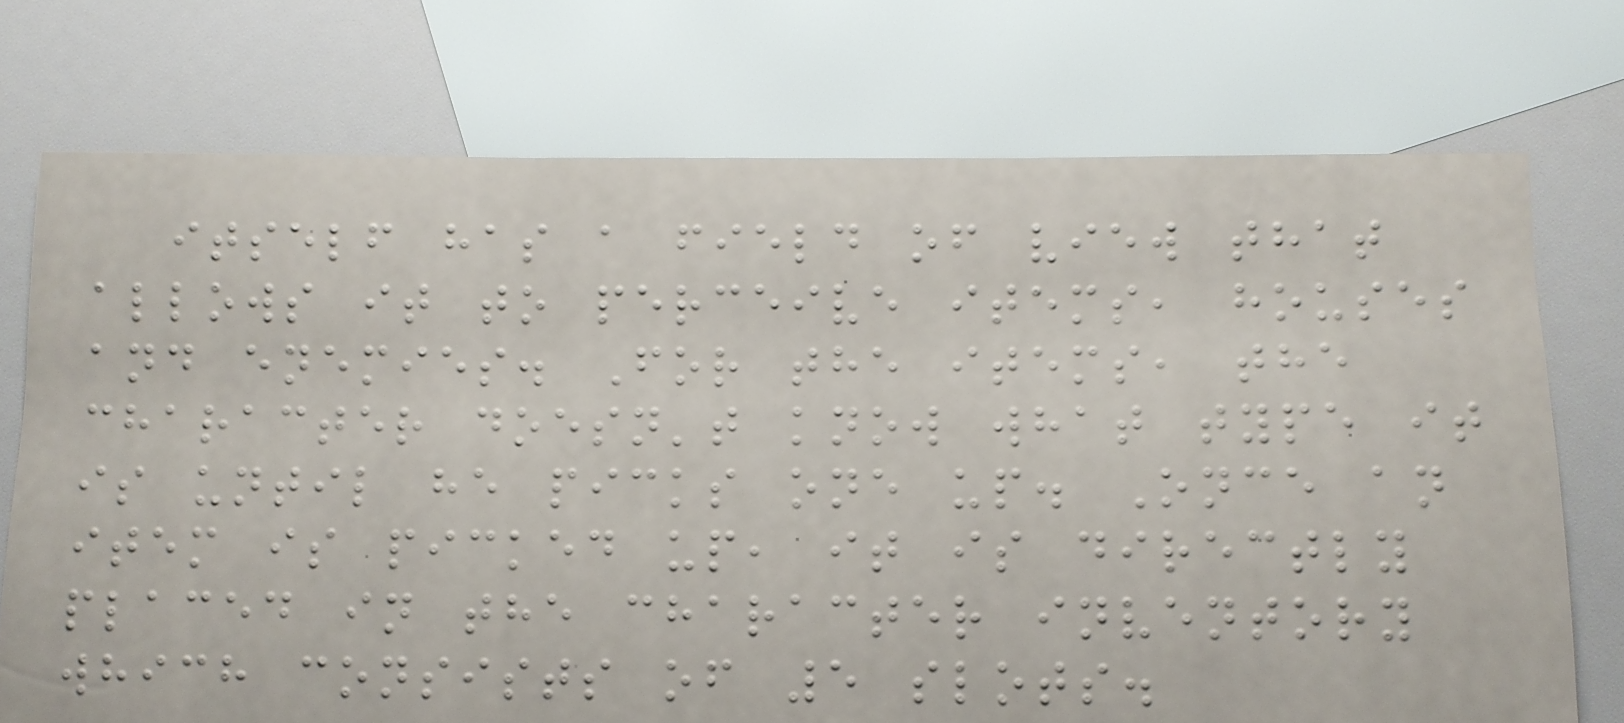itself has a field of view that
allows it to perceive items, houses
and enemies. For the items, the
character doesn't know what type it
is until he picks one up. Once an
item is picked up, it is directly
placed in the character inventory
which consists of 5 slots.
